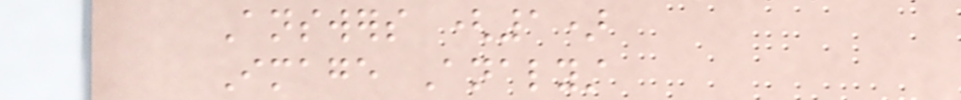Answers (1)
Image Analyst
